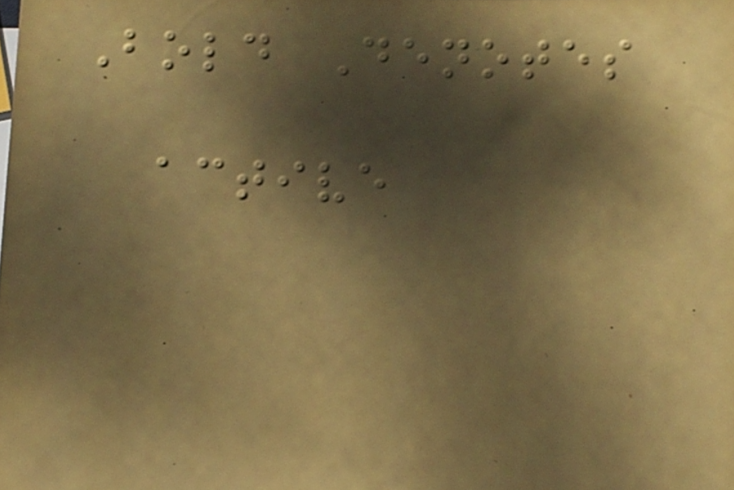Bold Denotes
active
